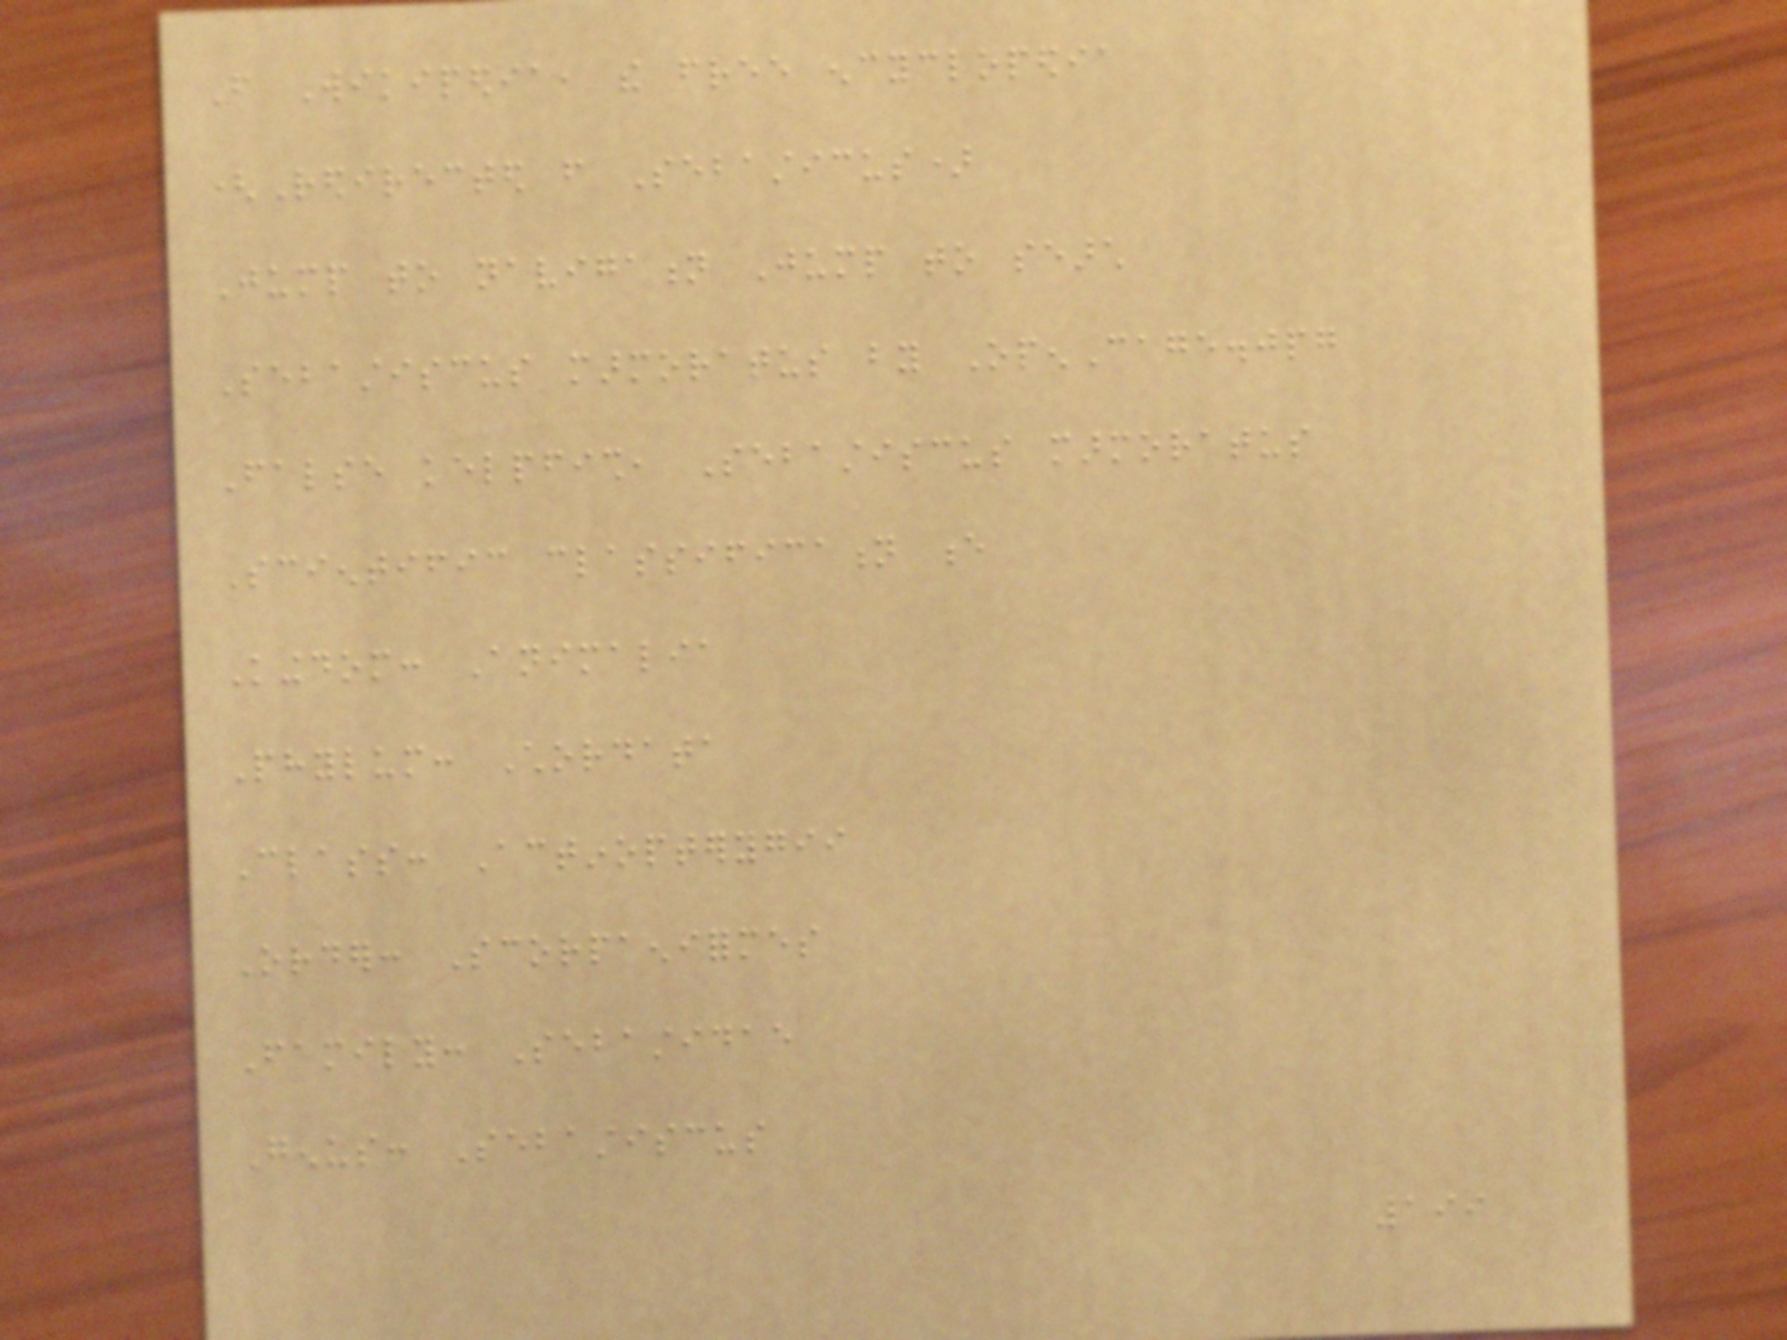From Wikipedia, the free encyclopedia
(Redirected from Sebasticus)
Jump to navigation Jump to search
Sebastiscus marmoratus by OpenCage.jpg
False kelpfish, Sebastiscus marmoratus
Scientific classification e
Kingdom: Animalia
Phylum: Chordata
Class: Actinopterygii
Order: Scorpaeniformes
Family: Sebastidae
Genus: Sebastiscus
199
